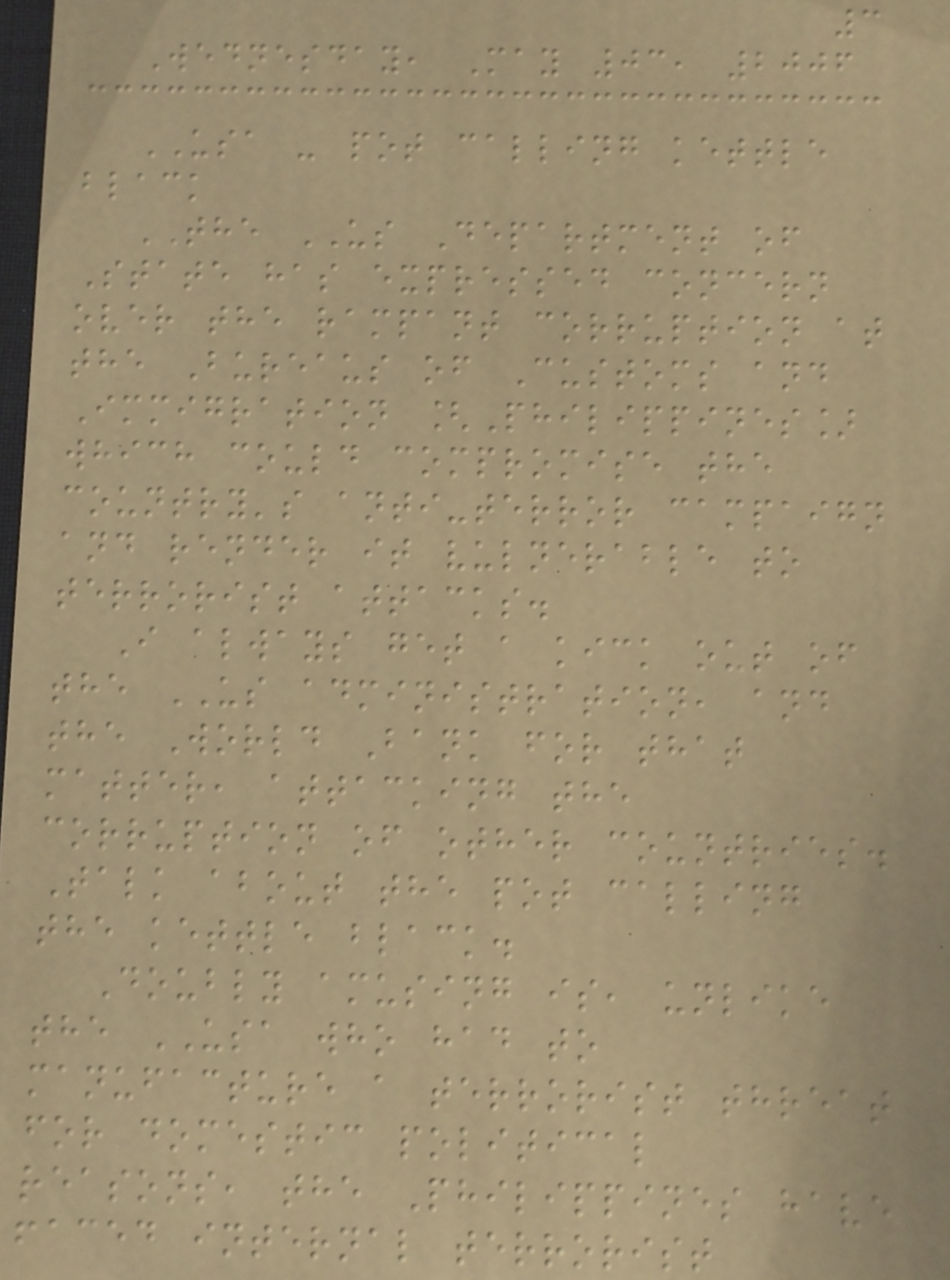3
Wednesday, May 03, 2006
USA - pot calling kettle
black
THE US Department of
State has expressed concern
over the rampant corruption at
the Bureaus of Customs and
Immigration [Philippines]
which could compromise the
country's anti-terror campaign
and render it vulnerable to
terrorist attacks.
I always get a kick out of
the US administration, and
the World Bank for that
matter, attacking the
corruption of other countries.
Talk about the pot calling
the kettle black.
Doubly amusing is, unlike
the USA who had to
manufacture a terrorist threat
for domestic political
reasons, the Philippines have
faced internal terrorist
